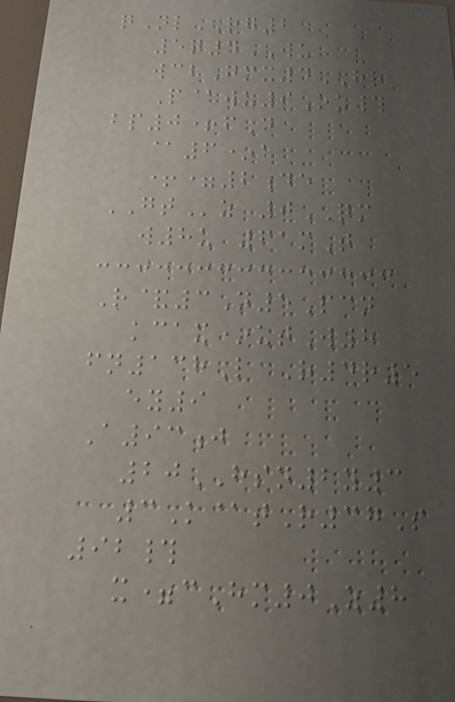qNlRG2
5q4WU
wcbGmx4HR
P@wu9Ou#
bp0+fD
@6*a
+=2de
GTz 0QM
w8u 61mT
R&3N5Pcn
kcax*utW8
fn138L R4r5
ey9
A93j
20HSN2y3
3K@tR37S
92#
x=cHm0Z8
